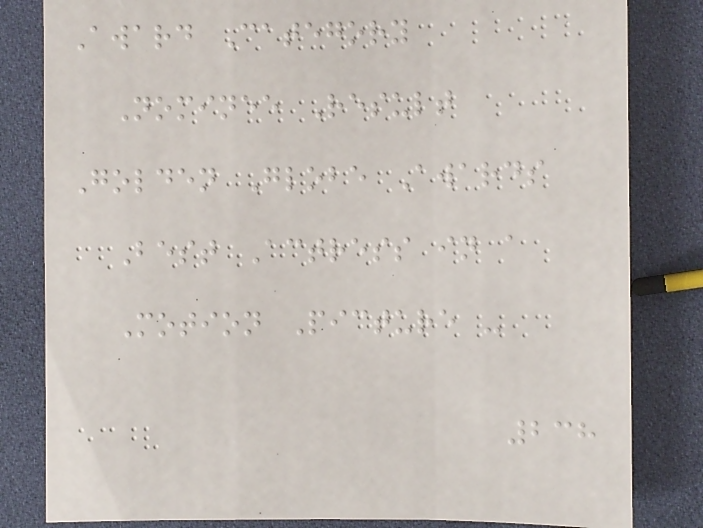Award Category
Nominee Result
Golden Globe Awards
Best Actress in a
Motion Picture -
238
